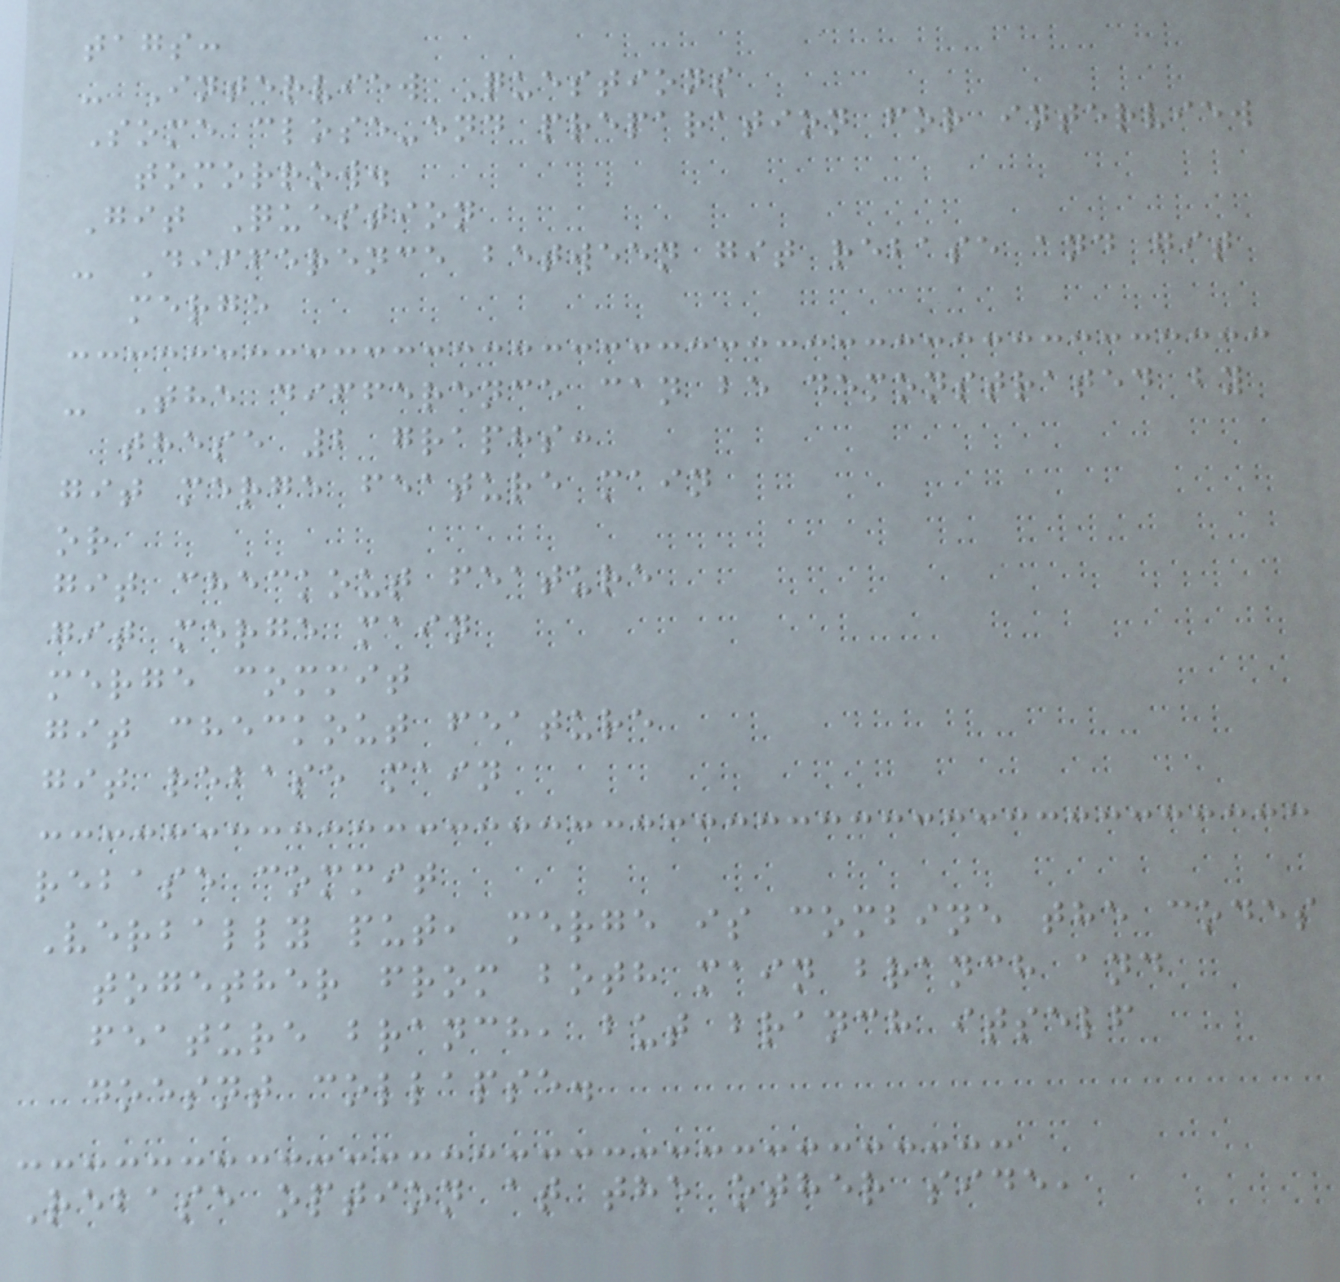tags:
- Interview Questions
Some close-end preparation for interview
tomorrow.
Git Question
- Difference between git rebase and git
merge
- The difference can be demonstrated by
these 2 graphs:
git merge feature main
or
git checkout feature
git merge main
merge commit
git checkout feature
git rebase main
rebase commit
Verbally put, merge is combine the codes
together from both main branch and
feature branch, but branch itself
doesnt collapse.
Rebase option at the other side,
